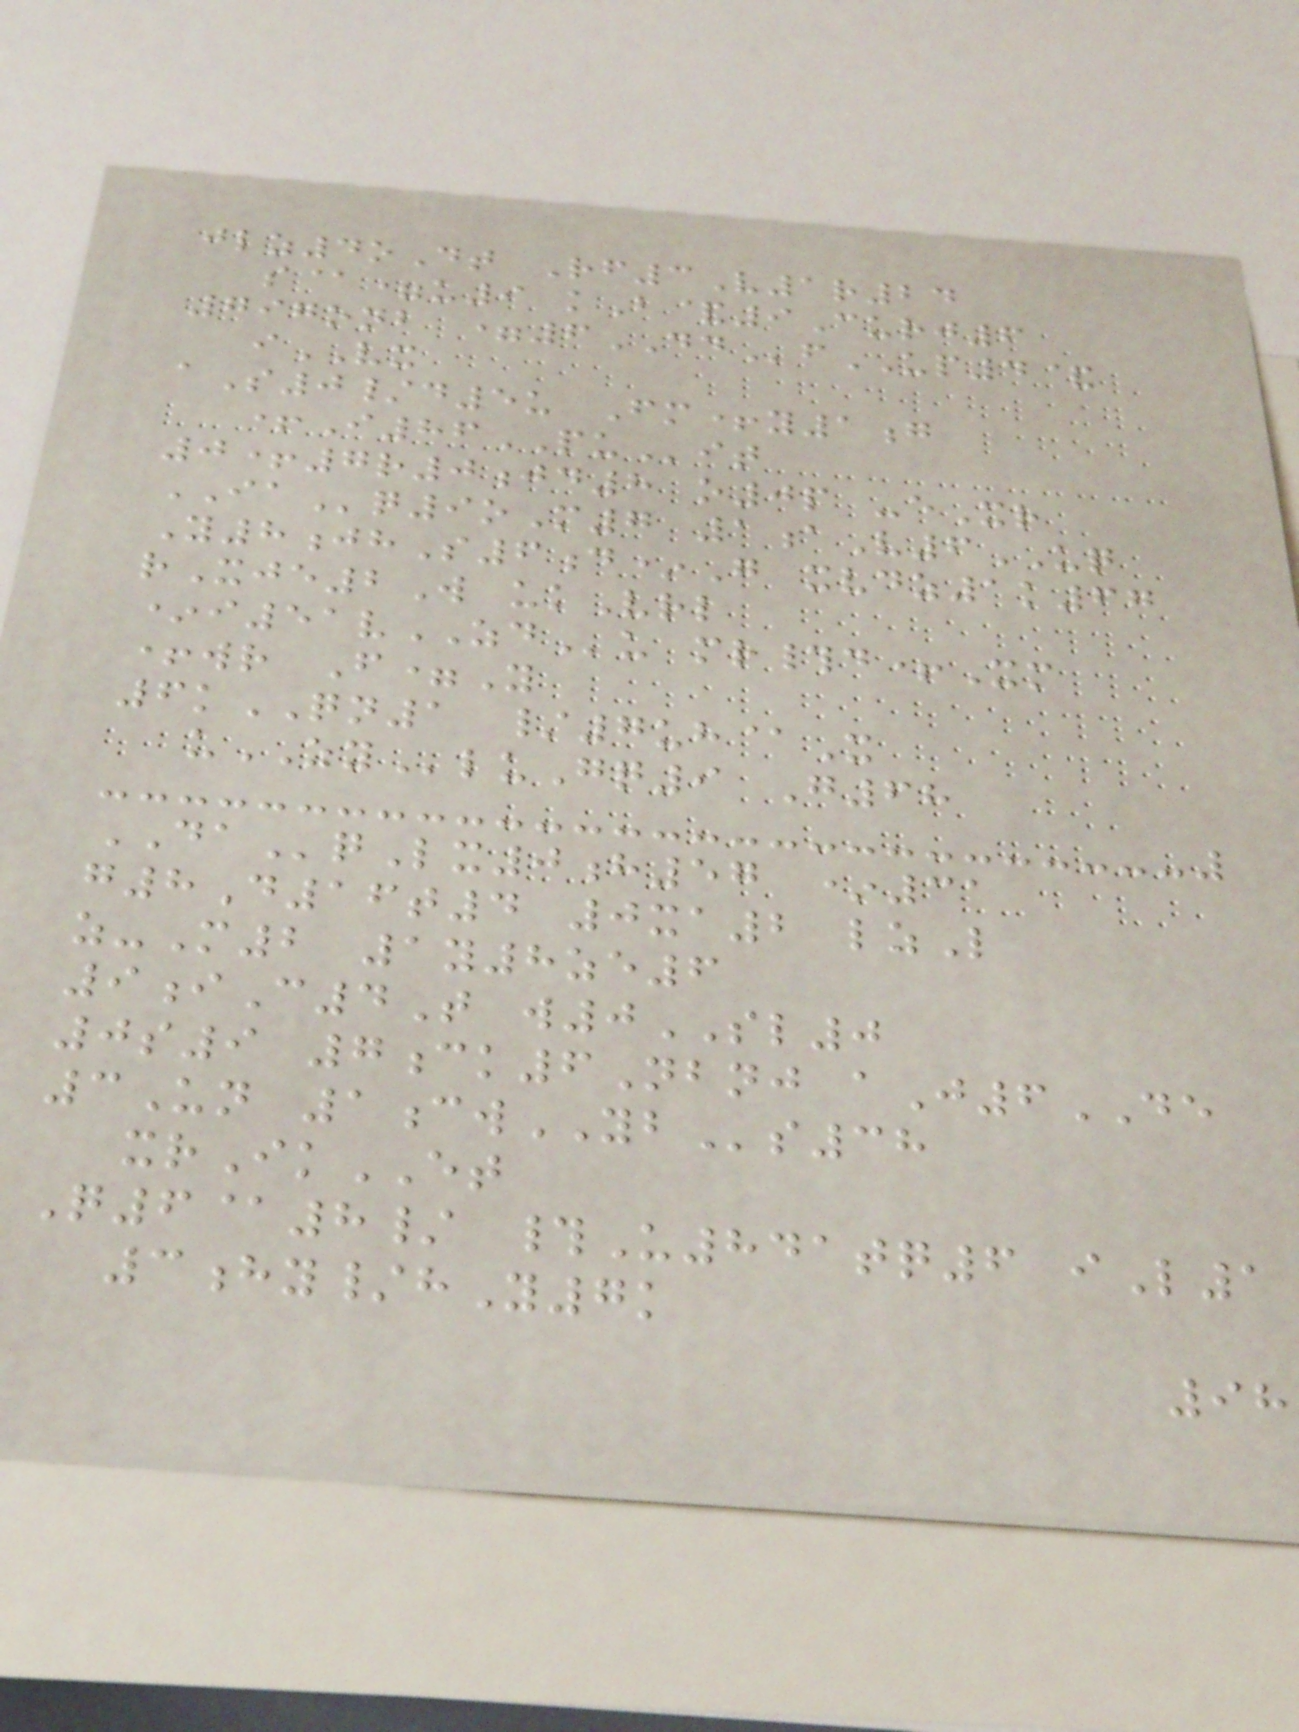jlz4oDt Rf3V1r24
s@=u9 kB&9Curj6
797onb =6DDfUP4&
iVX
aS0/d5u Fm+y1g
+I86PUit
0+7r0jd8 o0p -eXr
IAq9oM7 1aV6UQ
Y8jhS6d*G xvdz1k67
rXje2W ukVrl
*i51vZDu mr#d+Xm
+wr F=Y
6kQN1 /7uh@X
uZYluGq9 G68
DAqLx0h57 *31
g8D16t4 0xa2 lzL
z-M2 1y8ze6
9iC4T w0SL0
0s9 7ck6Nbnj aJ6DE
3Un 1cwYBs38
xrIkET
Q6@8/ #U841tq6 iL1
3hy/hY7k
98
